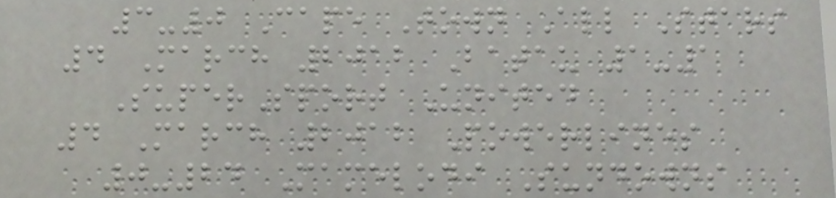3-0 Cape Town All Stars
4 March 2012 Batau 1-1
SuperSport United
4 March 2012 Powerlines
0-24 Mamelodi Sundowns
